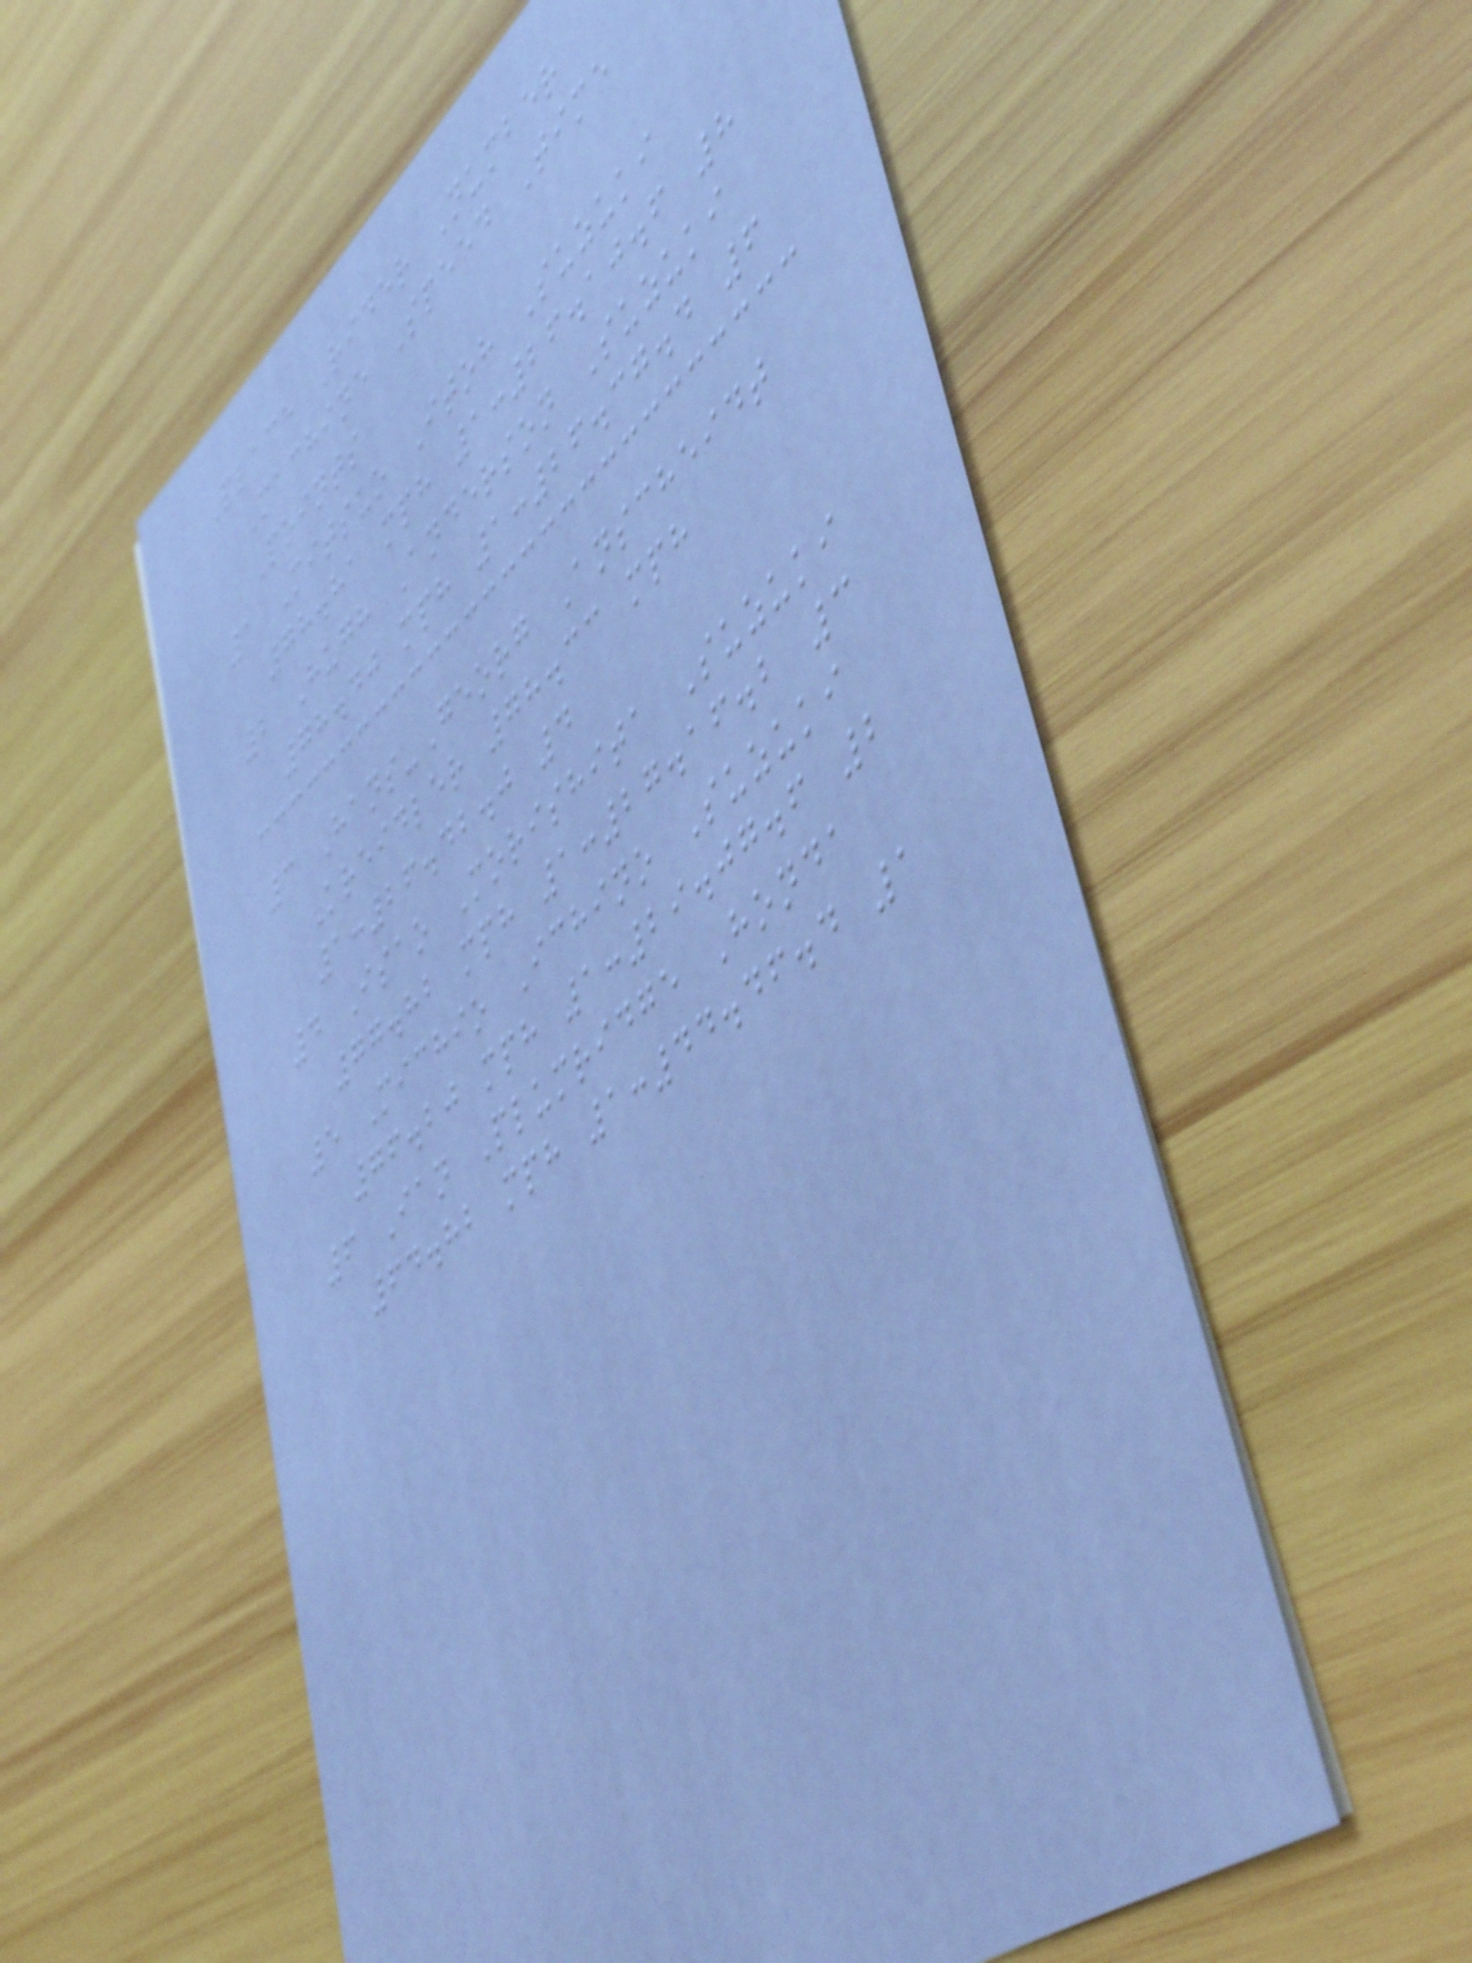Place Rider Number
Machine Speed Time
Points
1 Mitsuo Itoh Suzuki
78.81 mph 1:26.10.6 8
2 Hugh Anderson Suzuki
78.40 mph 1:26.37.4 6
3 Hans-Georg Anscheidt
Kreidler 78.33 mph
1:26.42.0 4
4 Isao Morishita Suzuki
77.82 mph 1:27.16.2 3
5 Michio Ichino Suzuki
76.20 mph 1:29.07.6 2
6 Ian Plumridge Honda
64.82 mph 1:44.46.4 1
